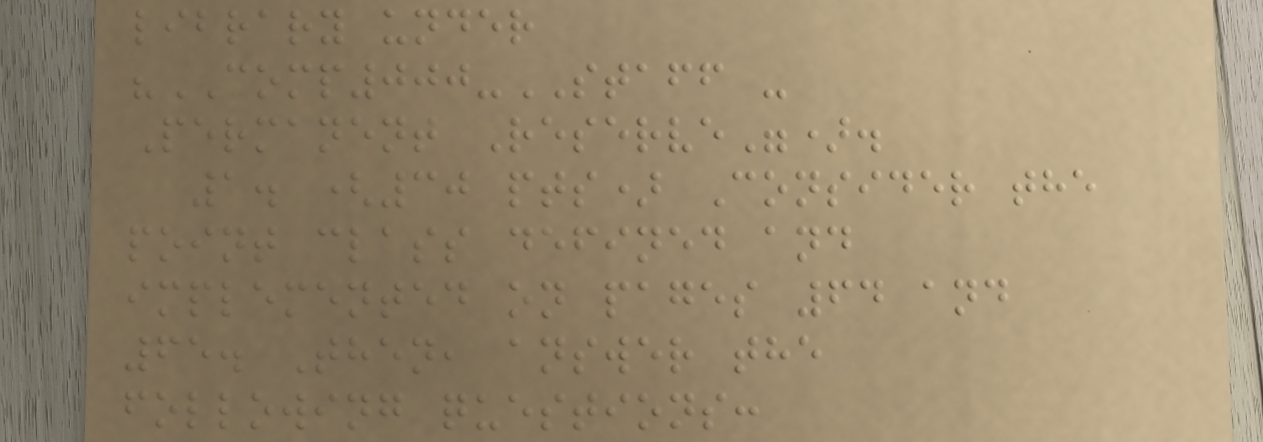library under
"COMP000-STAFF -
Permanent Reserve").
1. (30 pts) Consider the
point class defined and
implemented on pages 64 and
65. Then, answer the
following questions:
